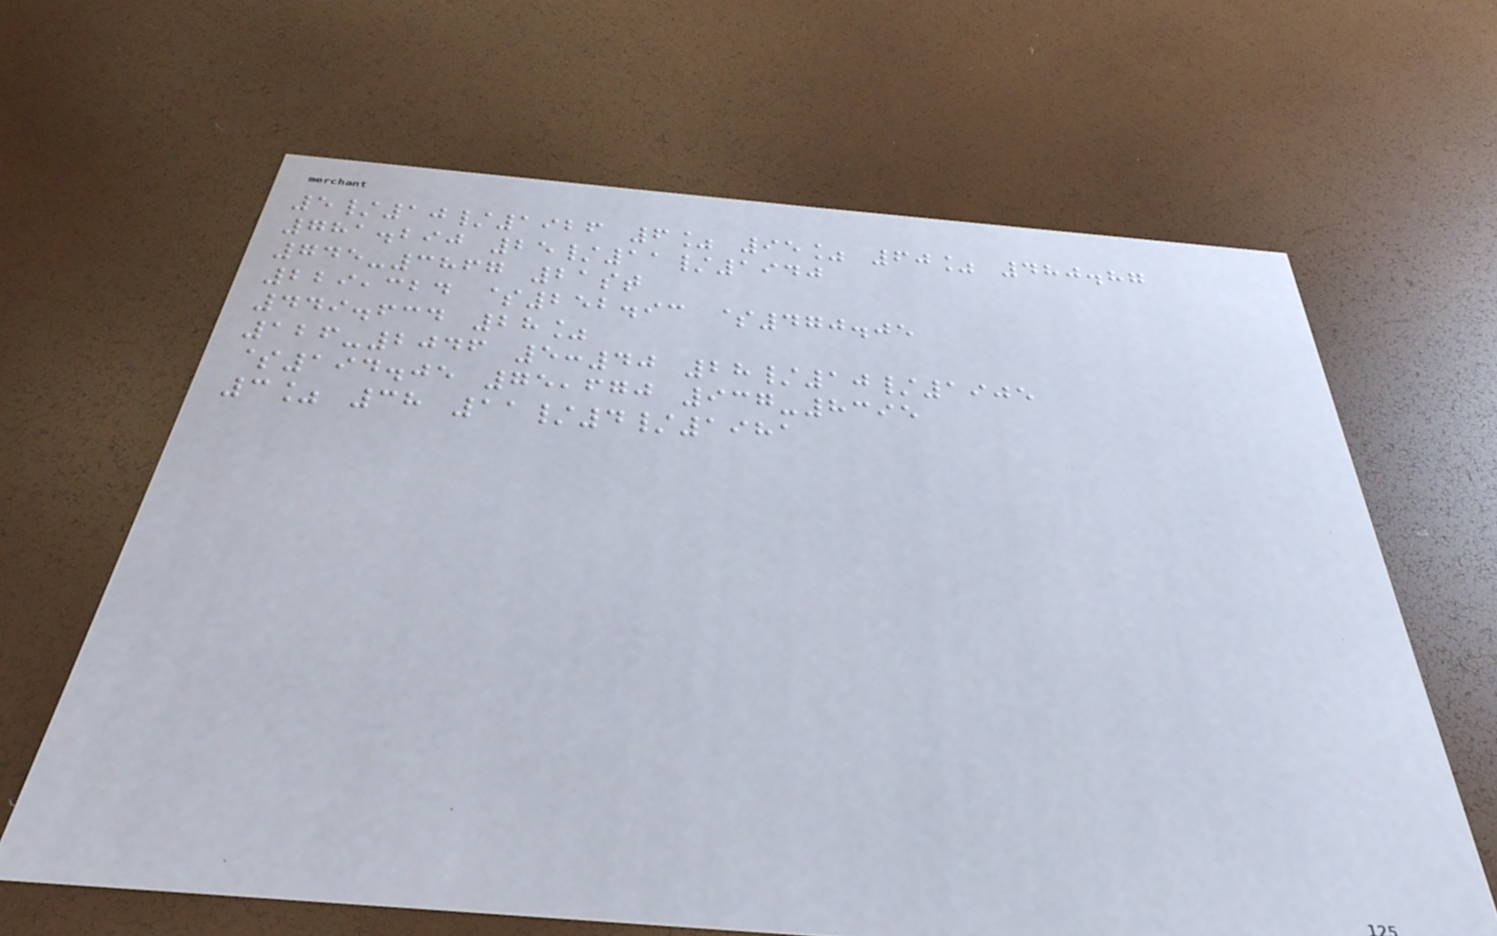5/10/1926 6% 95% 60% 480.87
781.290 25/11/1940
745-3867 21st
229,324 $252.93 $470.05
449.634 28%
126-2046 5:40 28/10/1905
$194.05 75,670 937-8395
3% 38 11/4/1981
